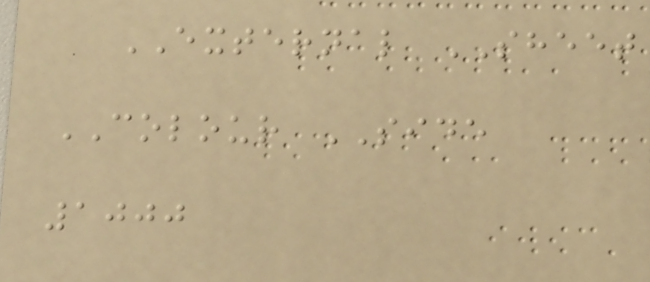EXTERNAL SHEET
COLOUR SIDE
1000
